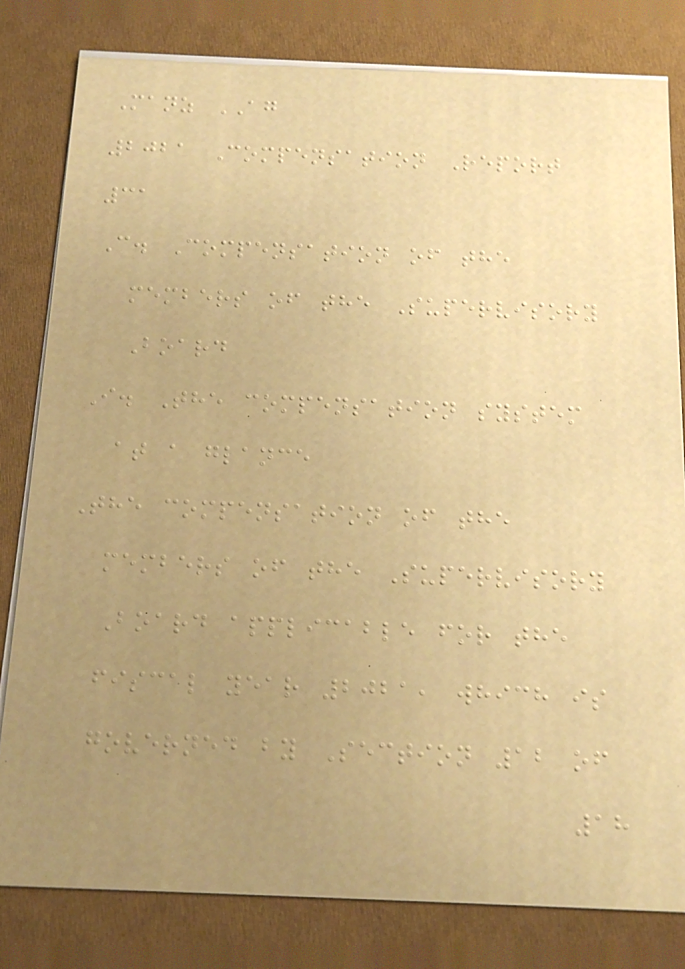Manz AG
2021 Compensation Report
31
C. Compensation of the
members of the Supervisory
Board
I. The compensation system
at a glance
The compensation of the
members of the Supervisory
Board applicable for the
fiscal year 2021, which is
governed by Section 12 of
18
